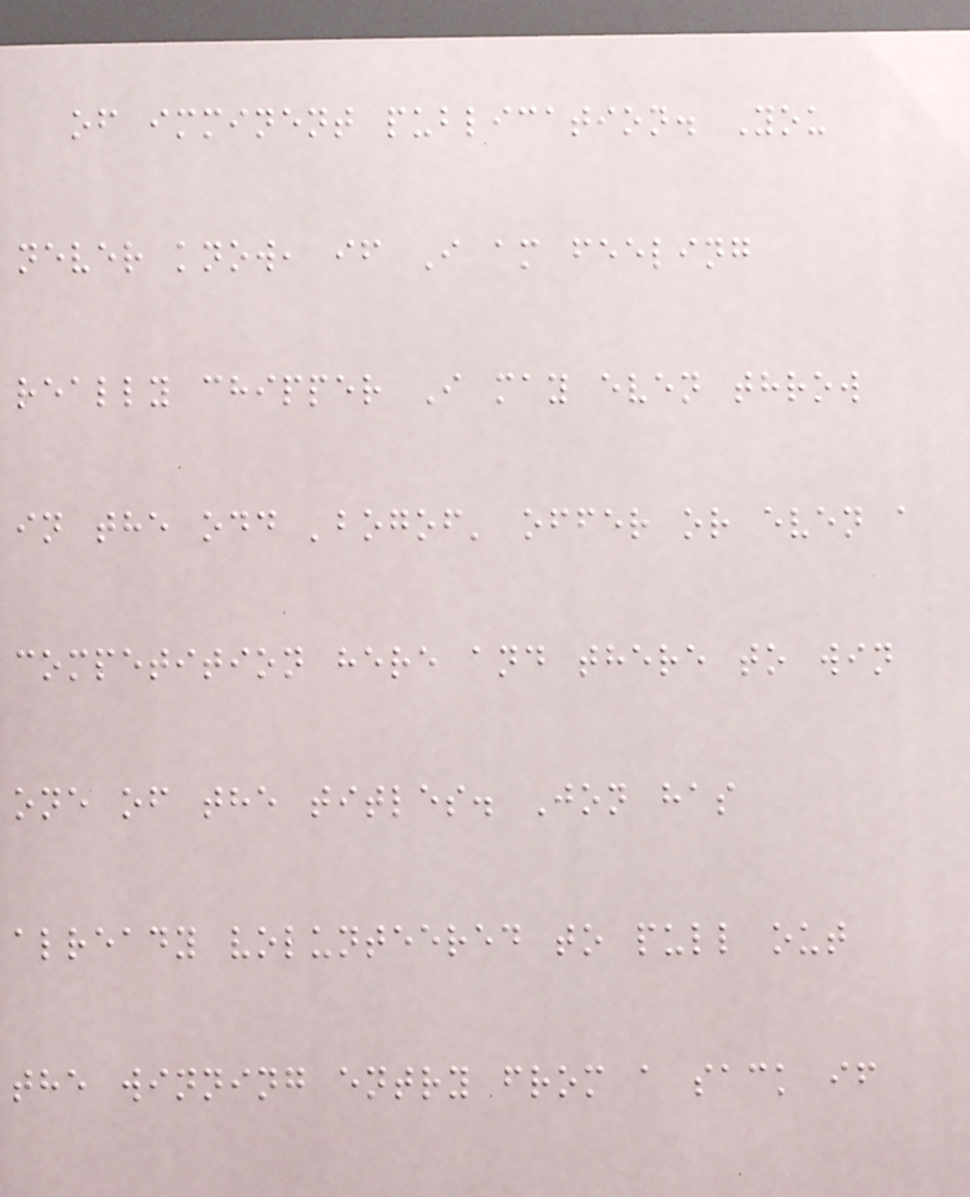of imminent publication. You
never know, if I am feeling
really chipper I may even throw
in the odd 'bogof' offer or even a
competition here and there to win
one of the titles. Jon has
already volunteered to pull out
the winning entry from a sack if
